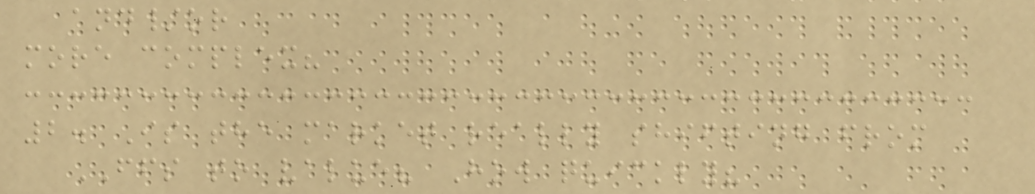and/or
more complex?
2. Is the market really shifting from
FFS to value? How quickly?
